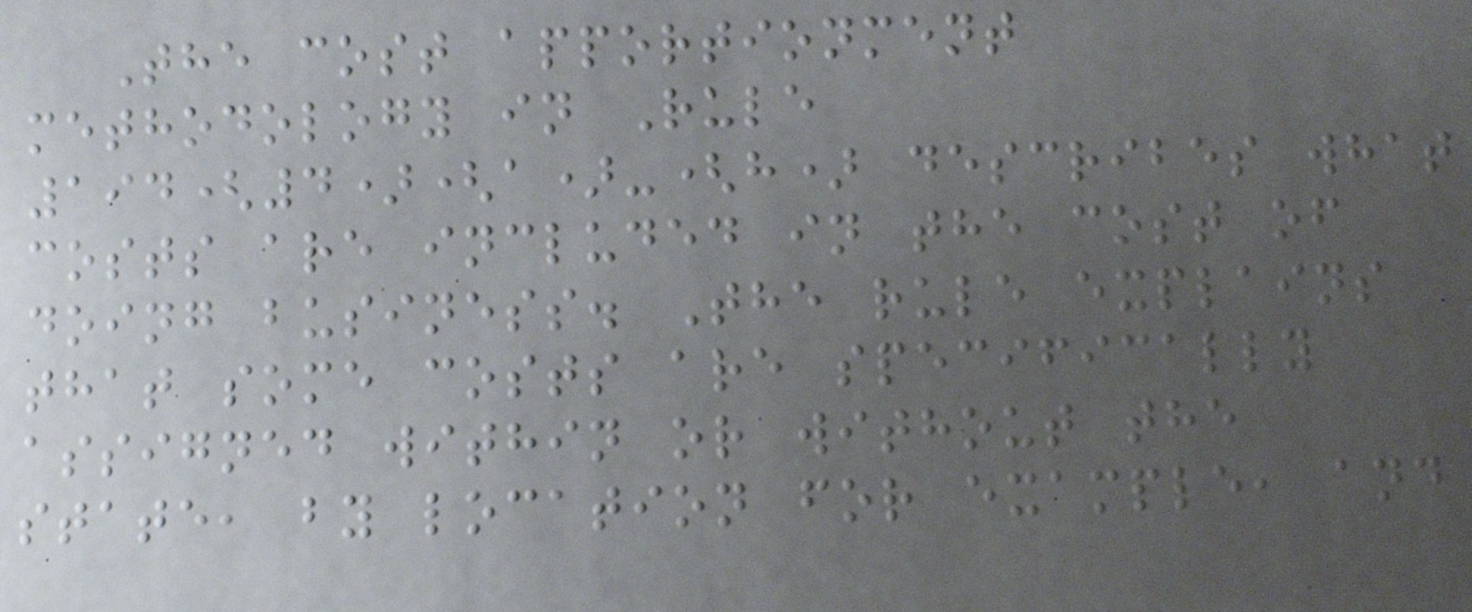The cost apportionment
methodology in Rule
194(4)(a)-(h) describes what
costs are included in the cost of
doing business. The rule explains
that some costs are specifically
assigned within or without the
state, by location for example, and
